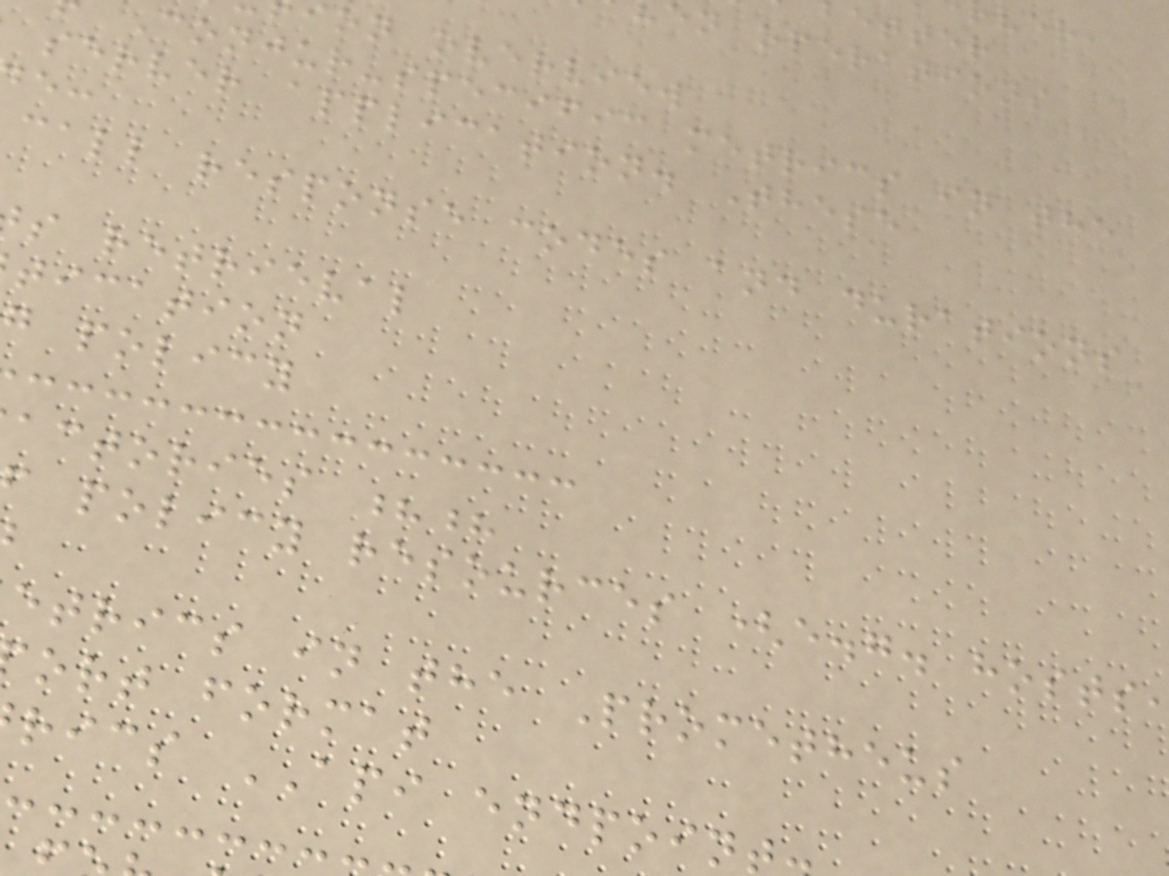en operations
on overview
Conjur-specific metrics in the
server application. These
call response codes and durations
s retrieval
tication
g policy
actories ??
policy resources (e.g. hosts
etrics in the Prometheus
ort format
rics API endpoin
